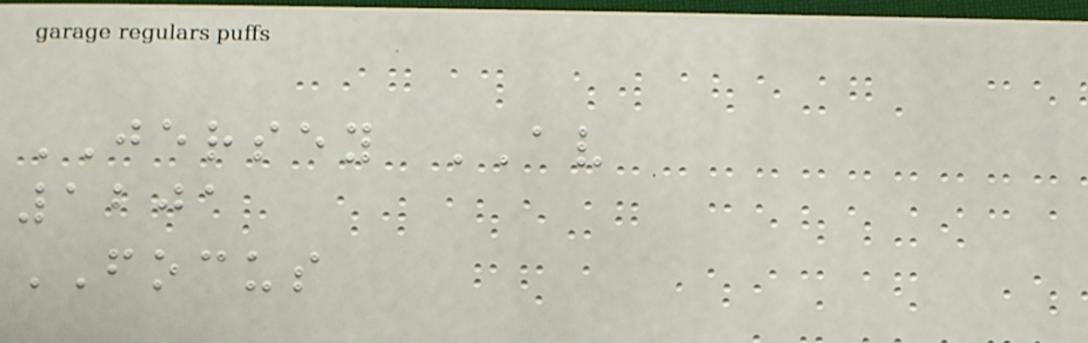JERSEY AV
1201
FOCUS
